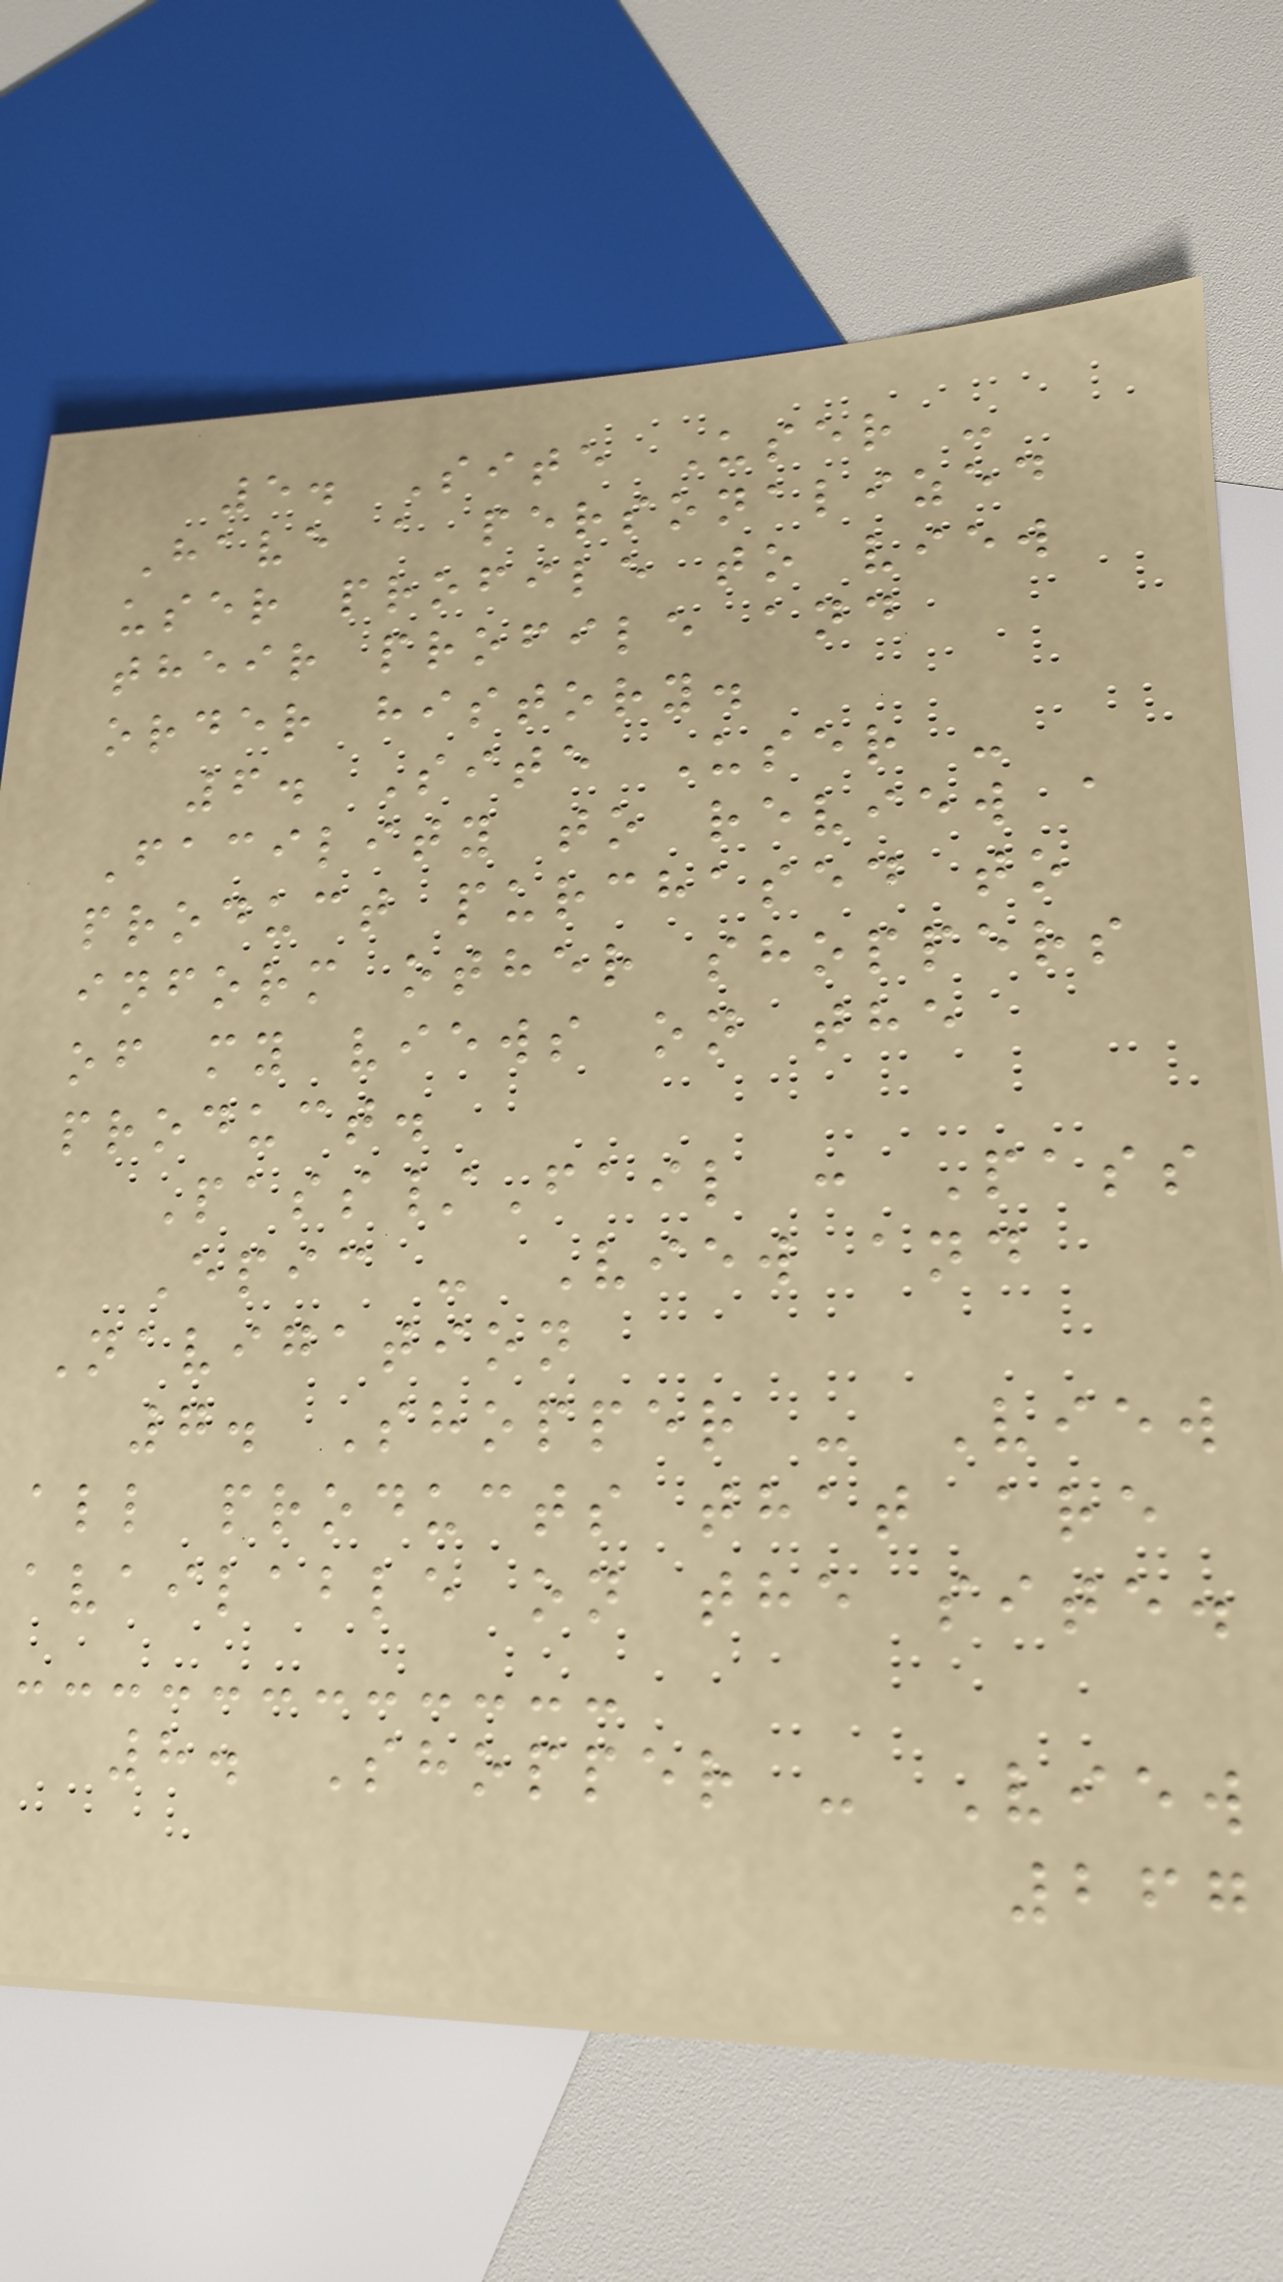5. Site User -
Have a personalized
user profile to view
their profile and
order history.
6. Site User -
Facility to review a
product purchased to
inform other shoppers
of my views on the
product.
Pass/Fail : Pass
Epic - View and
Navigation
7. Shopper - View
all products that are
available on the site.
8. Shopper - View
267
